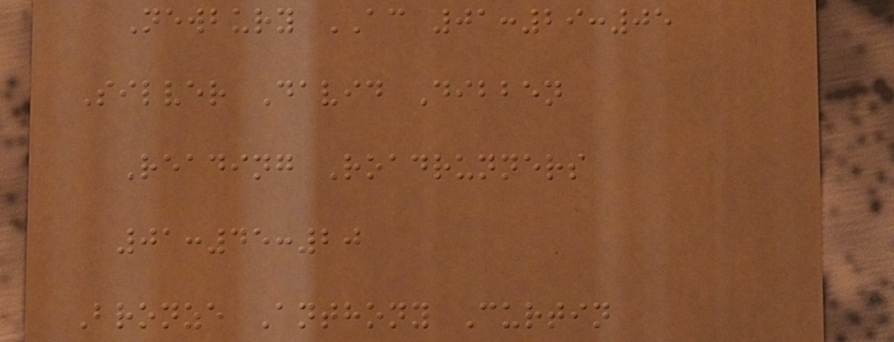Newbury AC 01:29:05
Silver David Dibben
Reading Roadrunners
01:45:20
Bronze Anthony Curtin
